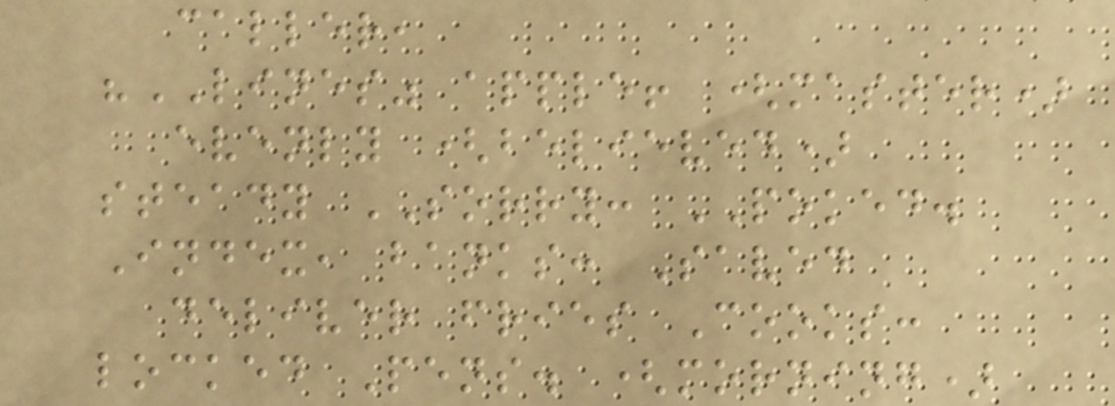caller,
"LINES" apple! (master)
evenly (believed)
steady SORRY: POKED.
Index, banks: Saved
deliver fries Cooks:
locked Pens. (morning)
